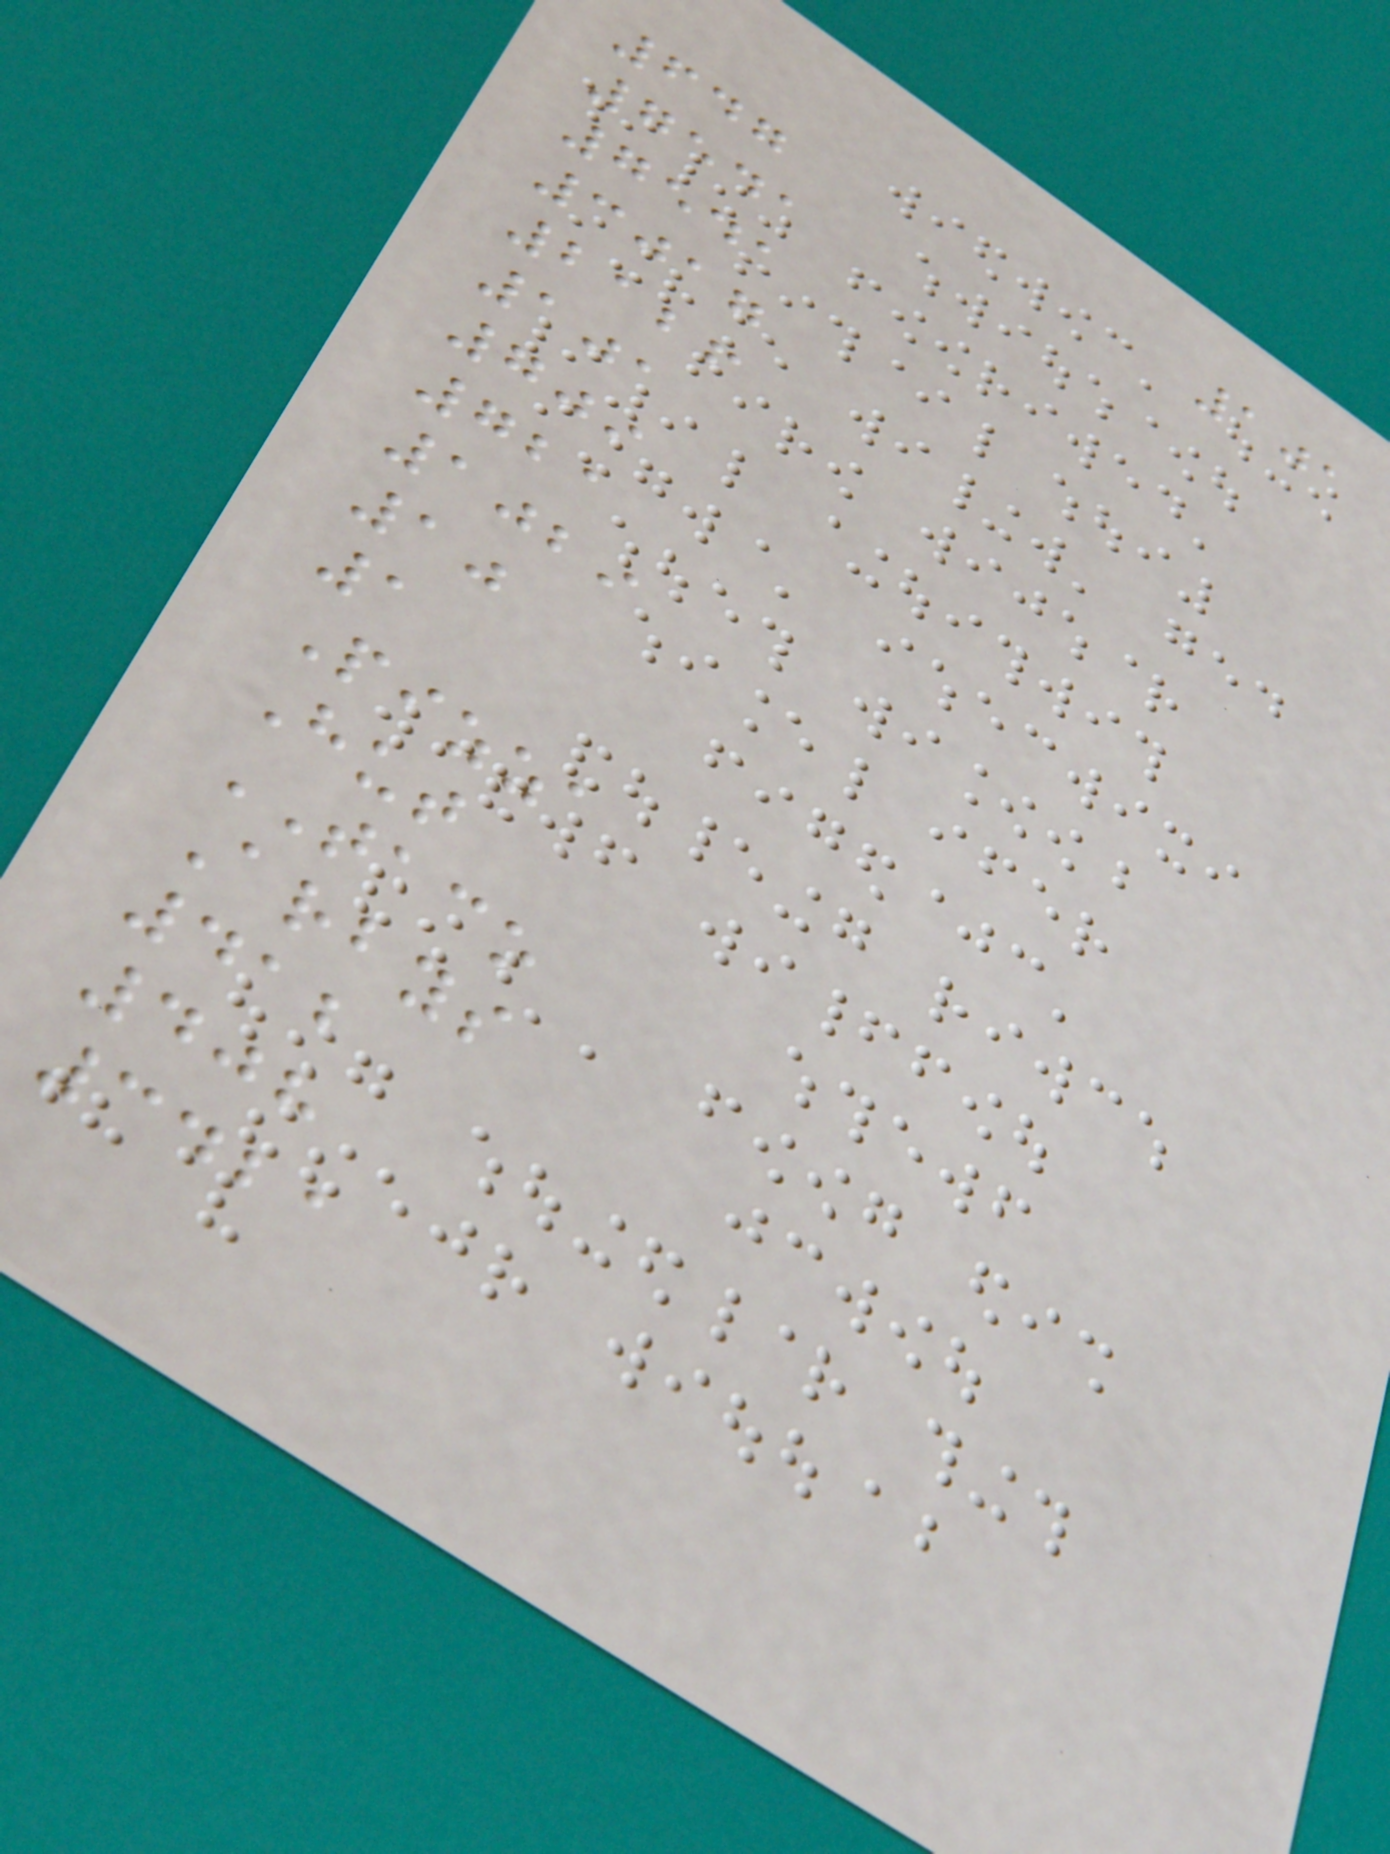101
647
7541
7541
3017
2126
101
709
721
1029
10
1
Pizza
Hut
TACO
Arbys
412
408
3421
